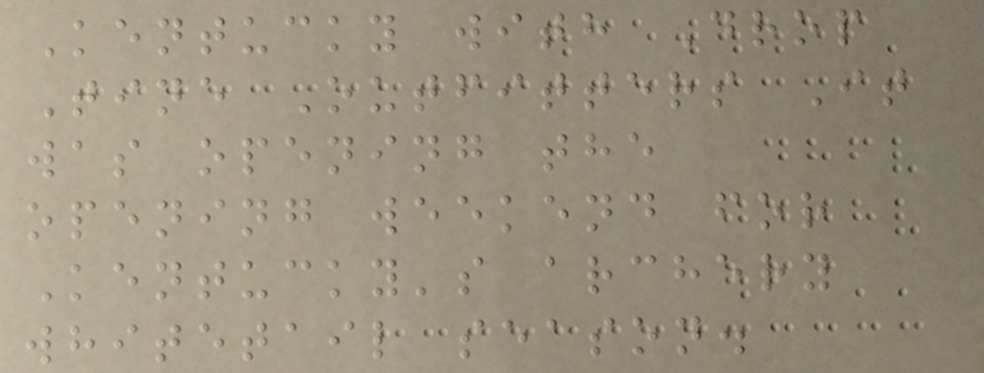Kentucky with Drop
Tine Outfitters It
was opening the
opening weekend for
Kentucky's archery
whitetail season.
